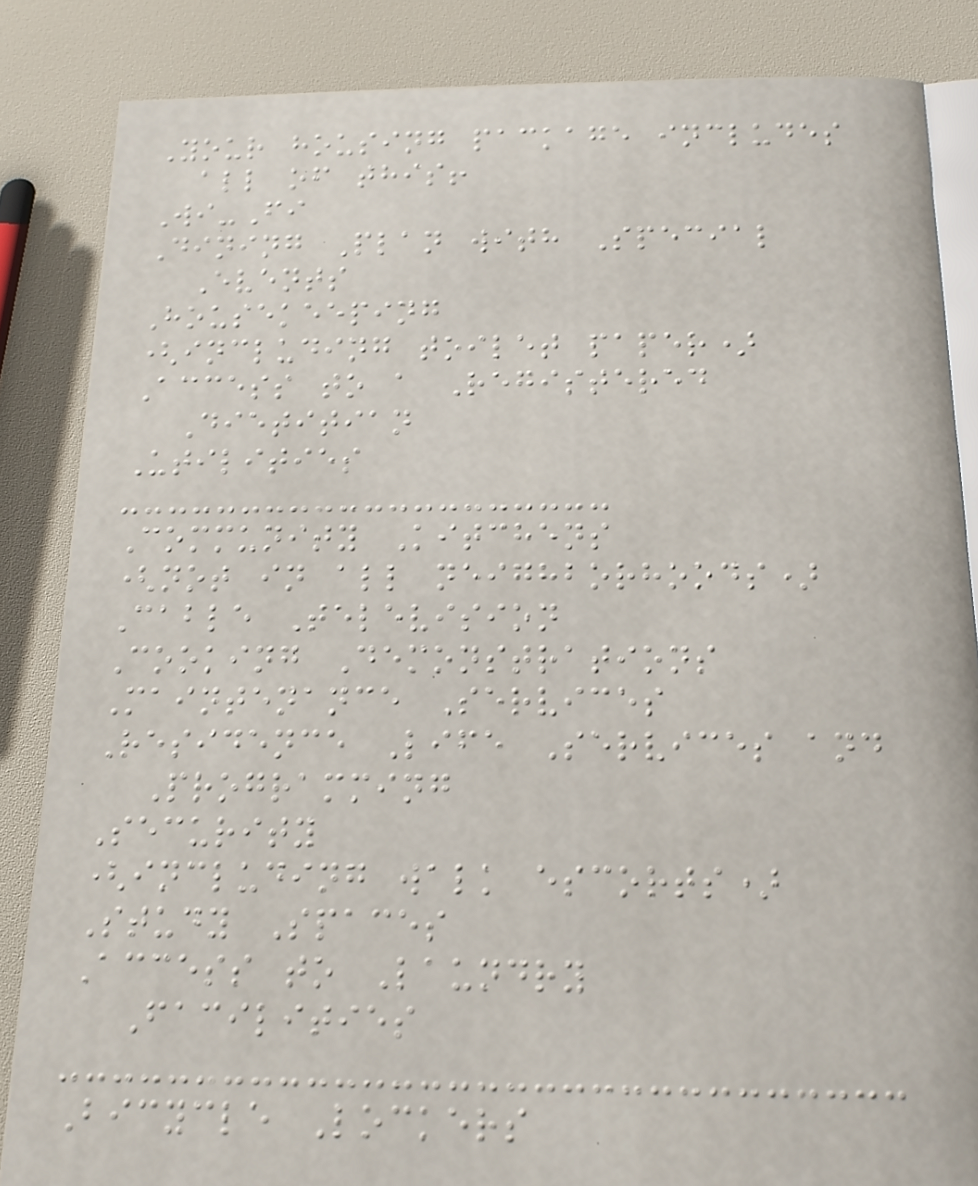Your housing package includes
all of this!
Wi-Fi
Dining Plan with Special
Events
Housekeeping
(including toilet paper)
Access to a Registered
Dietitian
Utilities
Community Kitchens
(not in all neighborhoods)
Cable Television
Cooking Demonstrations
Maintenance Services
Residence Life Services and
Programming
Security
(including walk escorts)
Study Spaces
Access to Laundry
Facilities
Bicycle Lockers
